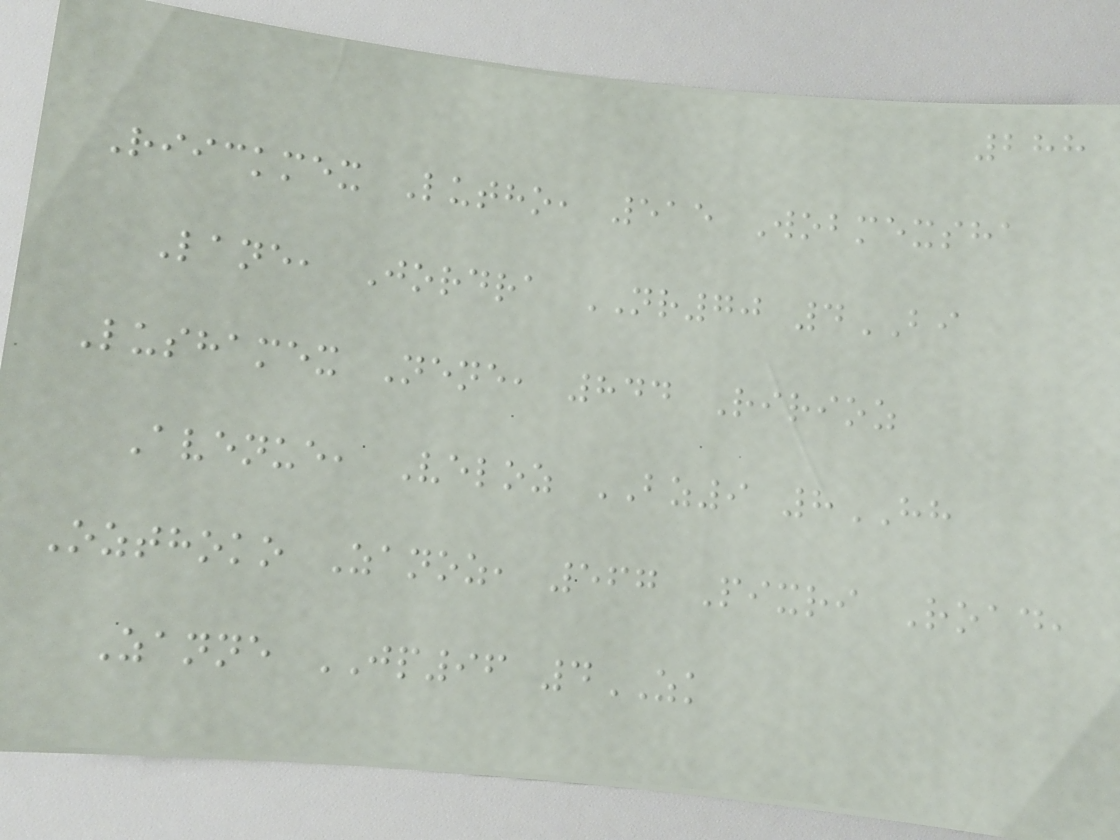288
Riickmex Lutho, 515 Wobmexsha
Lane, Jordra NR70 4BI
Lushamex Nene, 844 Ririoz
Avenue, Veloz BZ9 8HH
Ozthoko Zanoz, 567 Pixri Road,
Zanne JP96 4ZK
